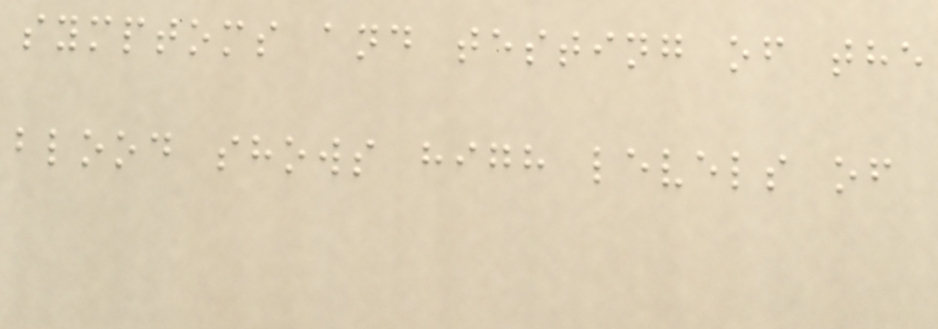symptoms and testing of the
blood shows high levels of
